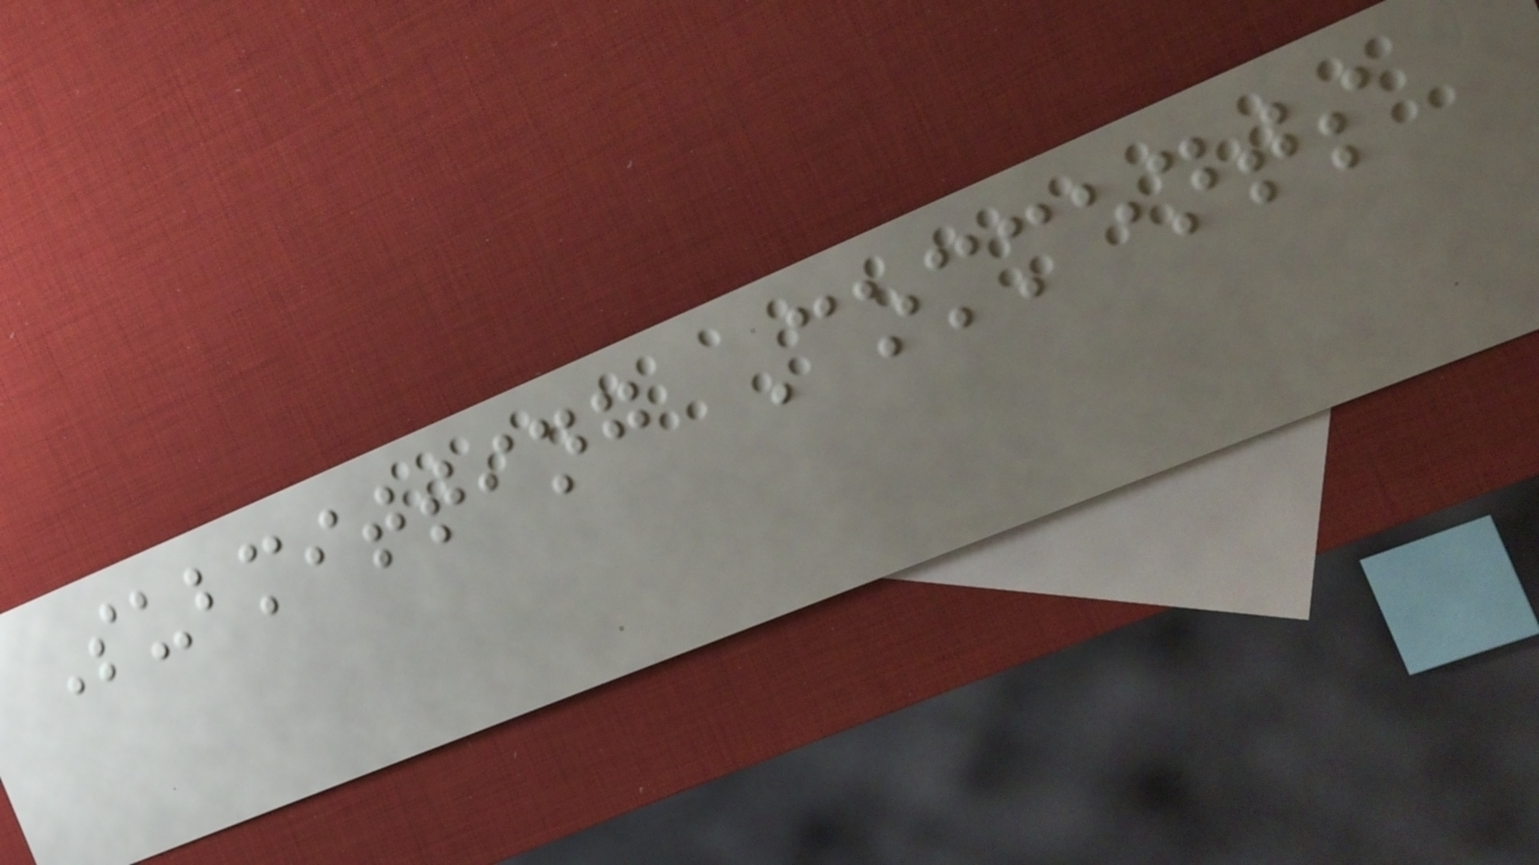Submitting Comments
